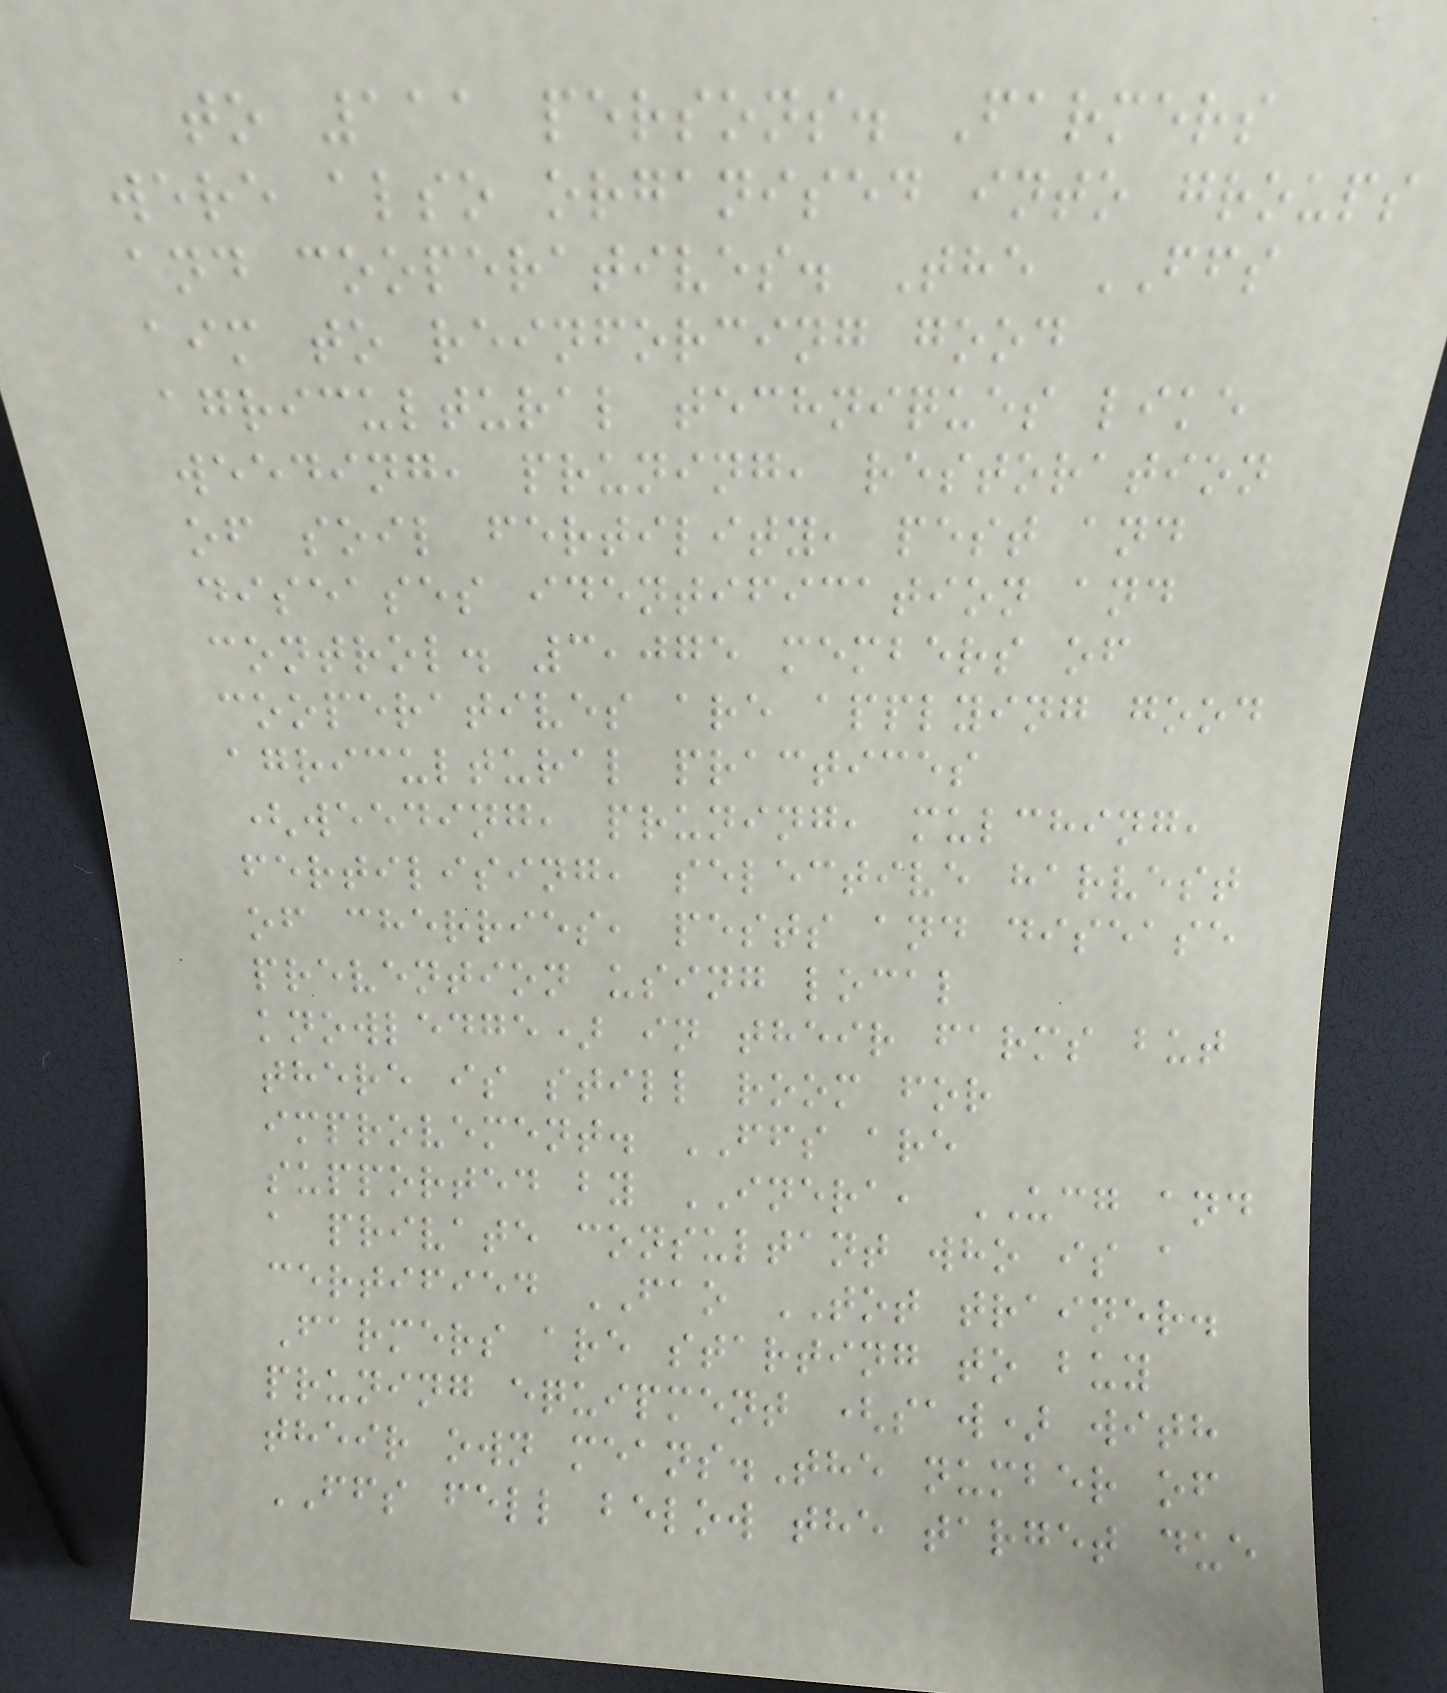to 111 persons. Farmers
were also organised into groups
and cooperatives. The FFS
aim to reinforcing good
agricultural techniques like
weeding, pruning, restoration
of soil fertility, pest and
diseases identification and
control. 3,075 members of
cooperatives are applying good
agricultural practices
(weeding, pruning, mulching,
fertilising, selective harvest
of cherries, pests and disease
prevention using local
knowledge) in their farms but
there is still room for
improvement. FFS are
supported by INERA, UCG and
a private consultant who is a
certified FAO TOT trainer.
Farmers are starting to buy
pruning equipment (saw) with
their own means.The number of
FFS fell below the target due
